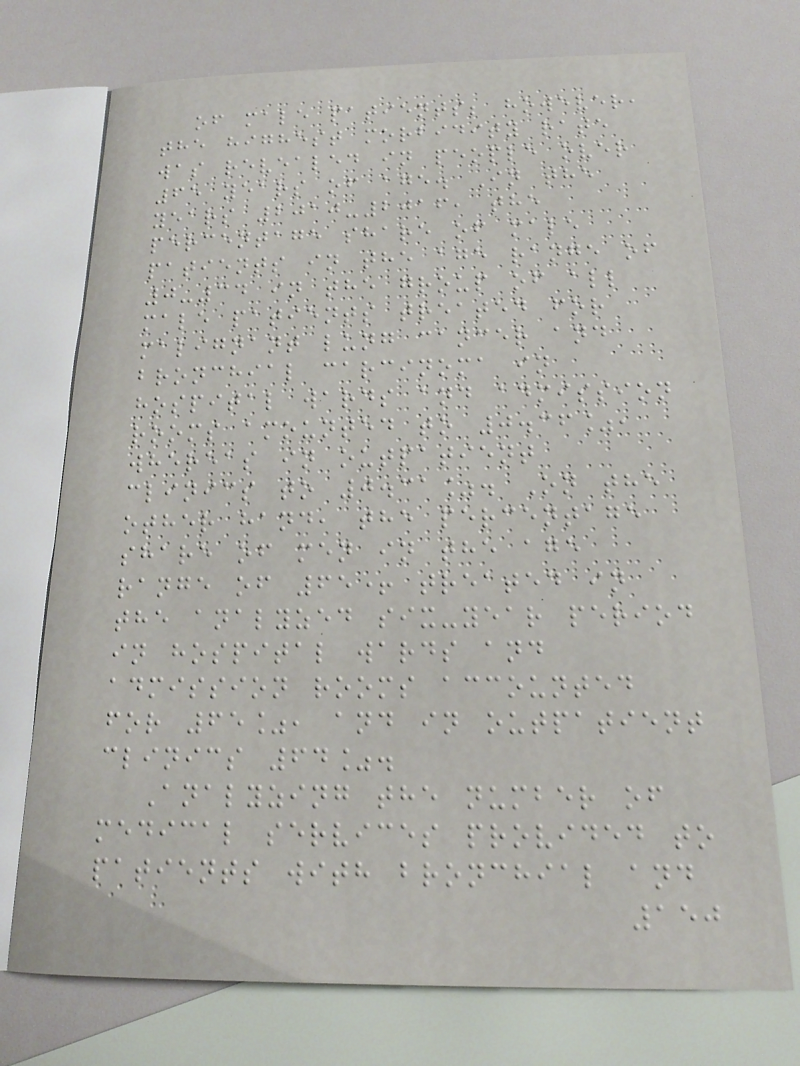of male patients; however,
the highest morbidity rate
was revealed in people over
65 years of age. In the
years 2010-2016, the
percentage share of male
patients in the age range of
0-34 in the group of all
male patients treated for
malignant lung cancer and
bronchial carcinoma in
hospital wards and admission
rooms amounted to 0.36%,
whereas in outpatient
clinics to 0.31%. On the
other hand, the percentage
share of men in the age
range of 65+ treated in
the analyzed six-year period
in hospital wards and
admission rooms accounted
for 65%, and in outpatient
clinics 64%.
Analyzing the number of
medical services provided to
patients with bronchial and
150
